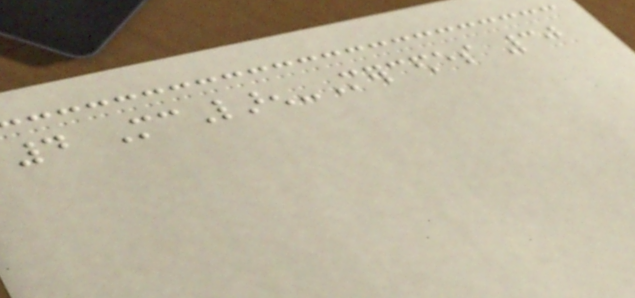4 McLaren-Mercedes 30
